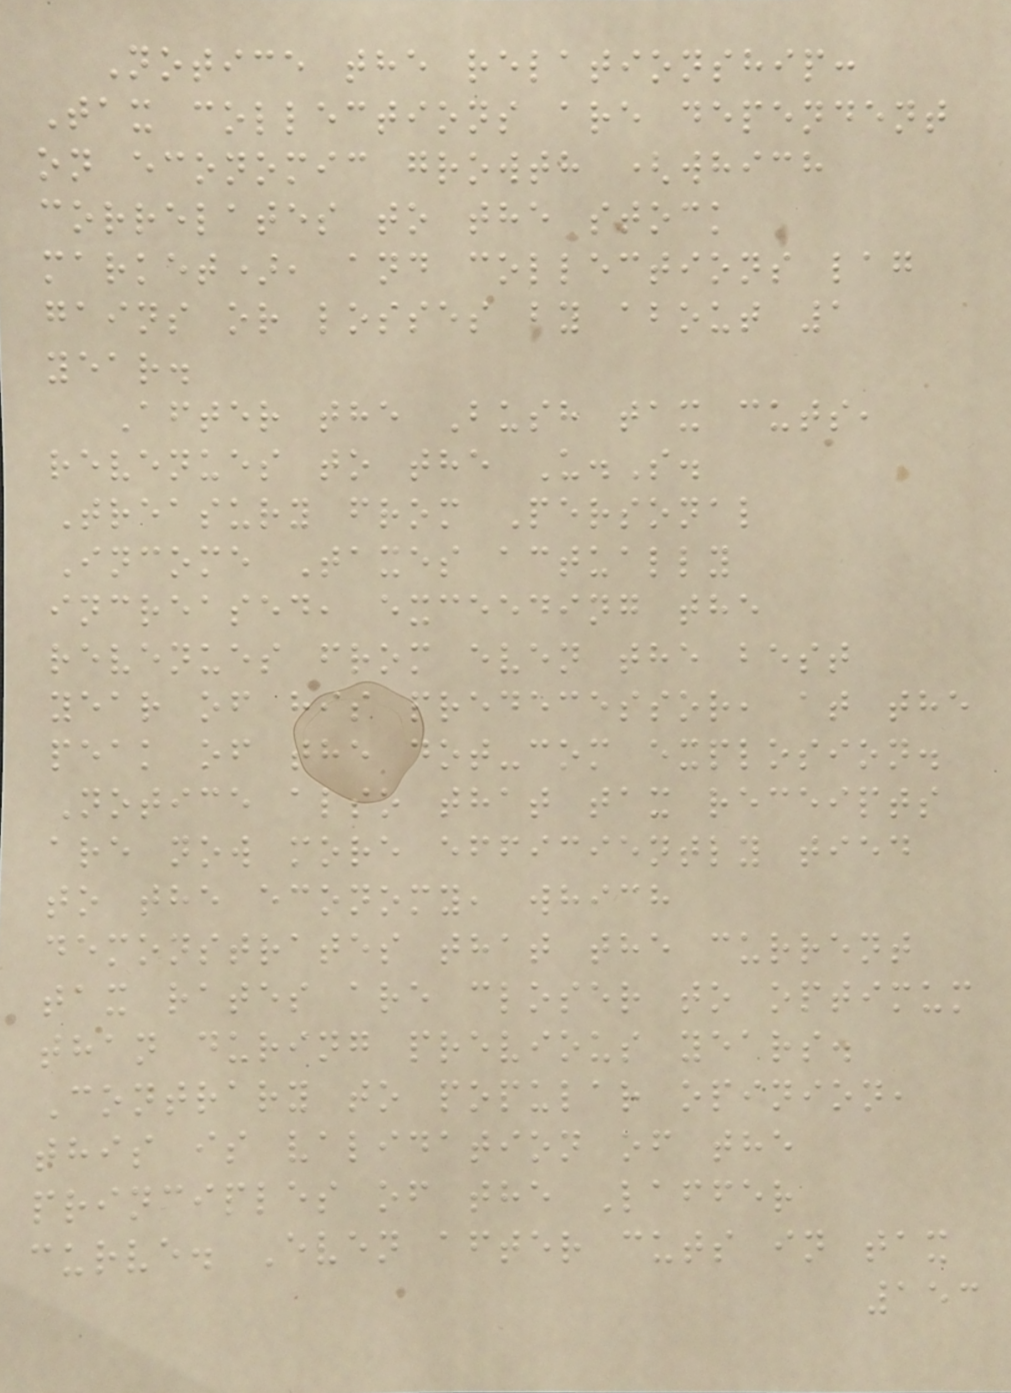Notice the relationship:
Tax collections are dependent
on economic growth (which
correlates to the stock
market), and collections lag
gains or losses by about 1
year.
After the Bush tax cuts,
revenues to the U.S.
Treasury from Personal
Income Taxes actually
increased, exceeding the
revenues from even the best
year of his predecessor, at the
peak of the dot-com explosion.
Notice also that tax receipts
are now more efficiently tied
to the economy, which
demonstrates that the current
tax rates are closer to optimum
than during previous years.
Contrary to popular opinion,
this is validation of the
principles of the Laffer
curve. Even after cuts in tax
153
